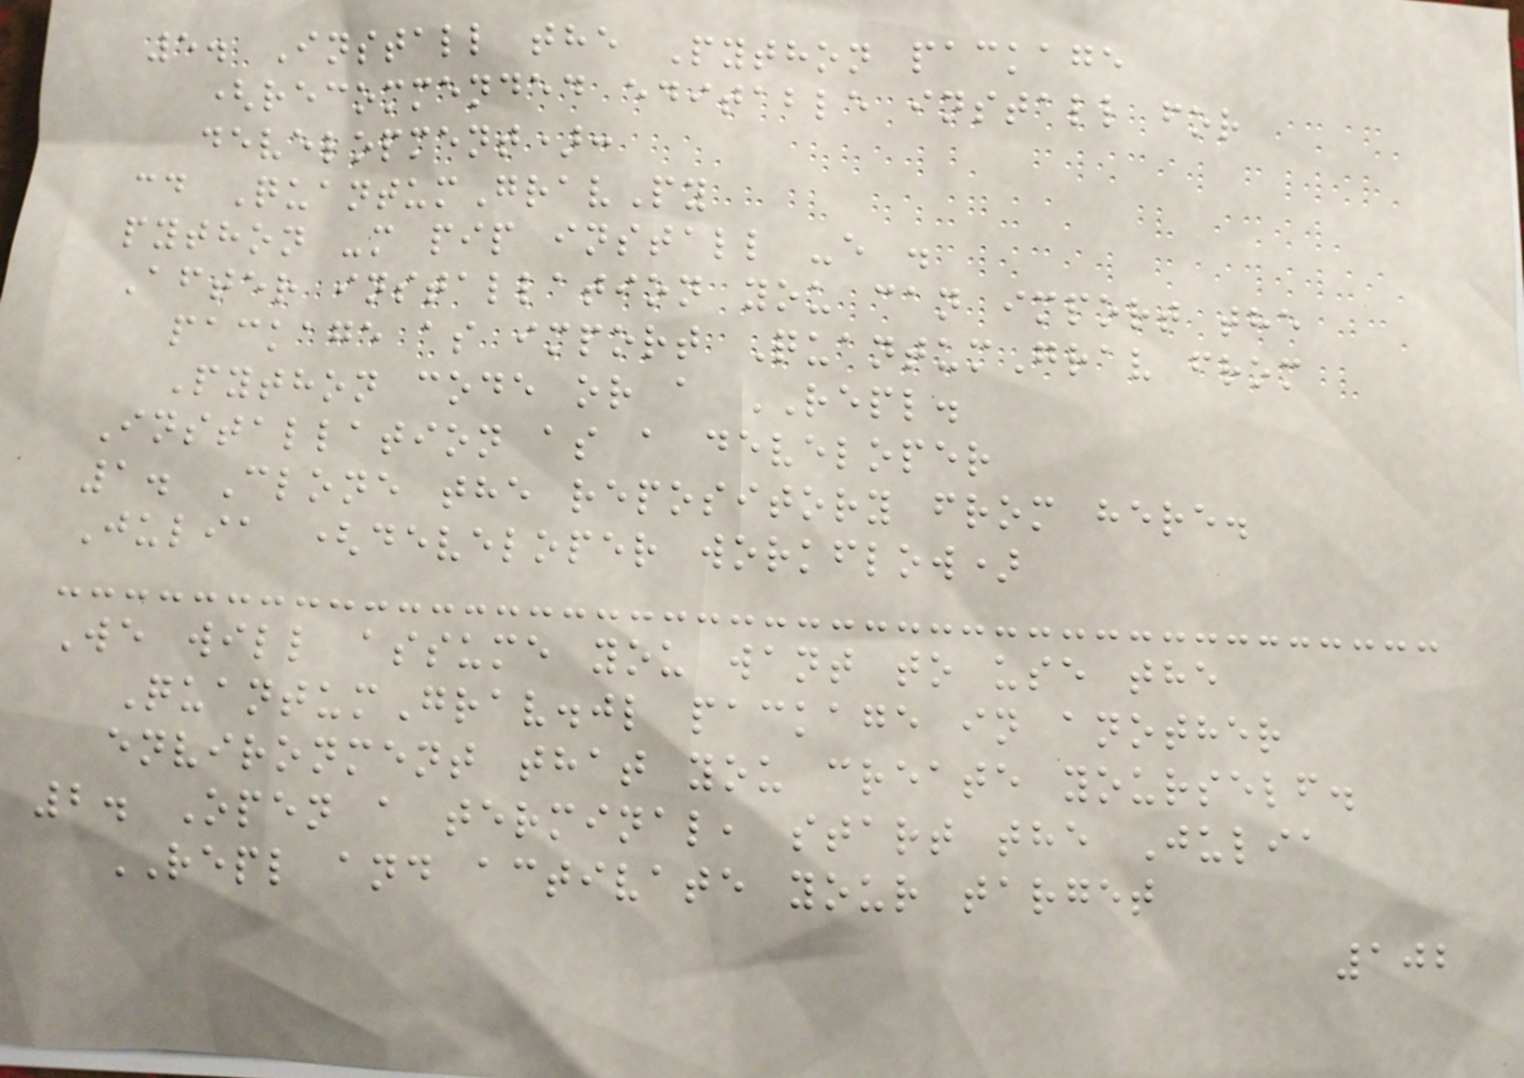5. Install the Python package
(recommended editable install for
development):
cd QuantumGravPy
python -m pip install -e .
After installation you can import the
package as import QuantumGrav from
Python code or a REPL.
Installation as a developer
1. Clone the repository from here.
Julia (developer workflow)
We will assume you want to use the
QuantumGrav.jl package in another
environment that you create yourself.
2. Open a terminal, start the Julia
REPL and activate your target
102
